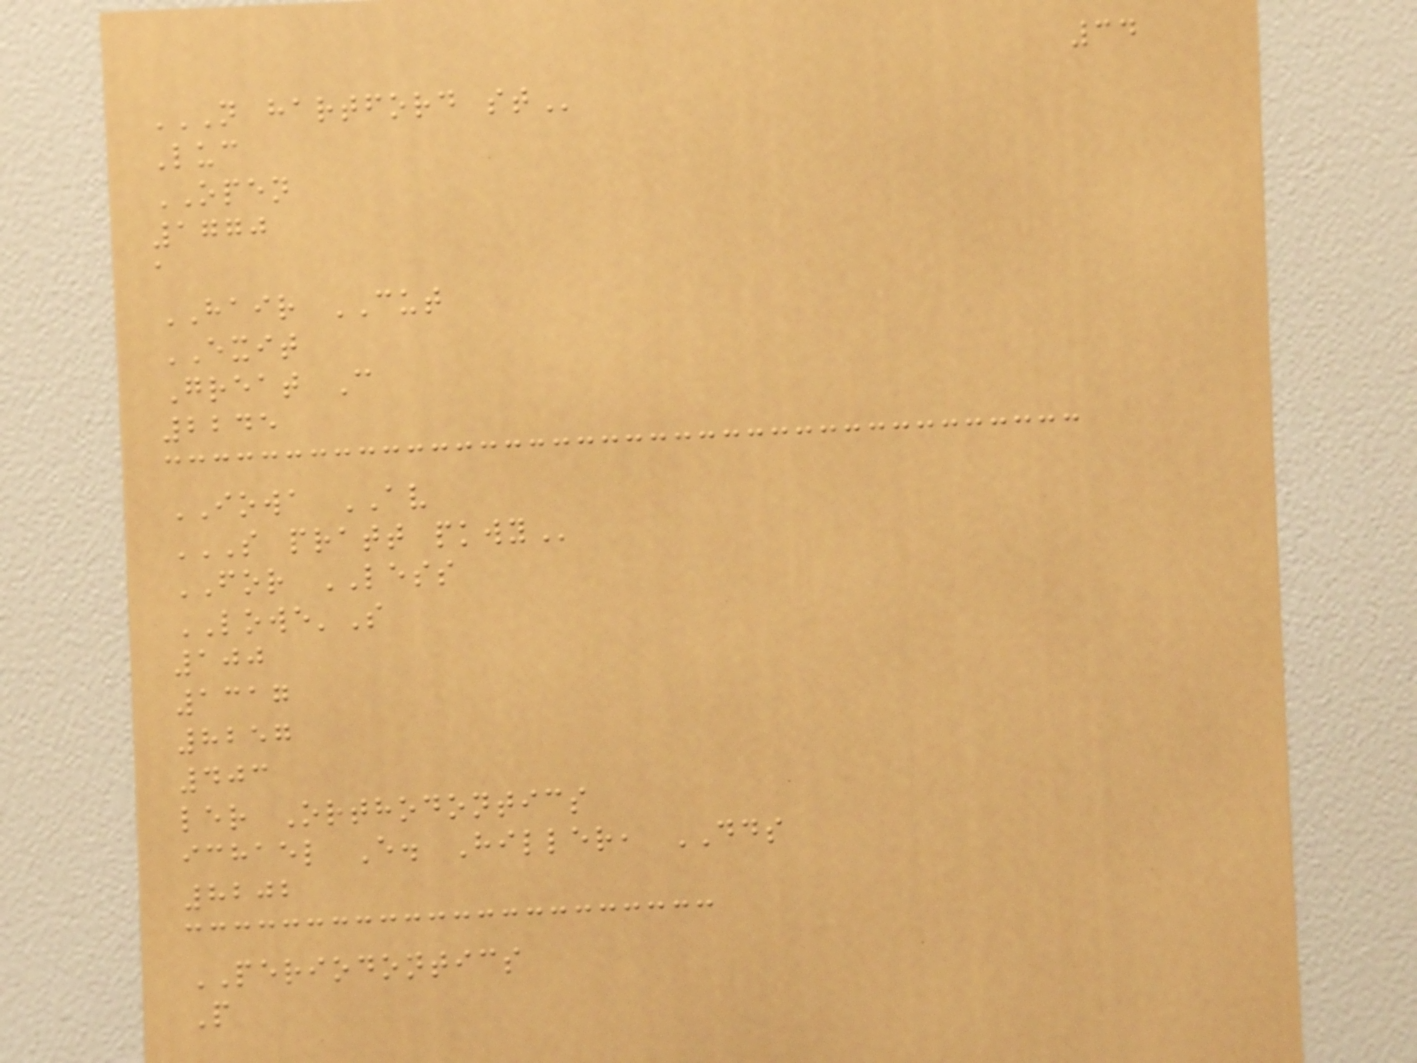34
N HARTFORD ST
Luc
OPEN
1770
a
HAIR CUT
EXIT
Great C
2245
IOWA AV
S PRATT PKWY
FOR LESS
LOWE'S
100
1317
8257
403
ler Orthodontics
ichael E. Hiller, DDS
8202
PERIODONTICS
P
